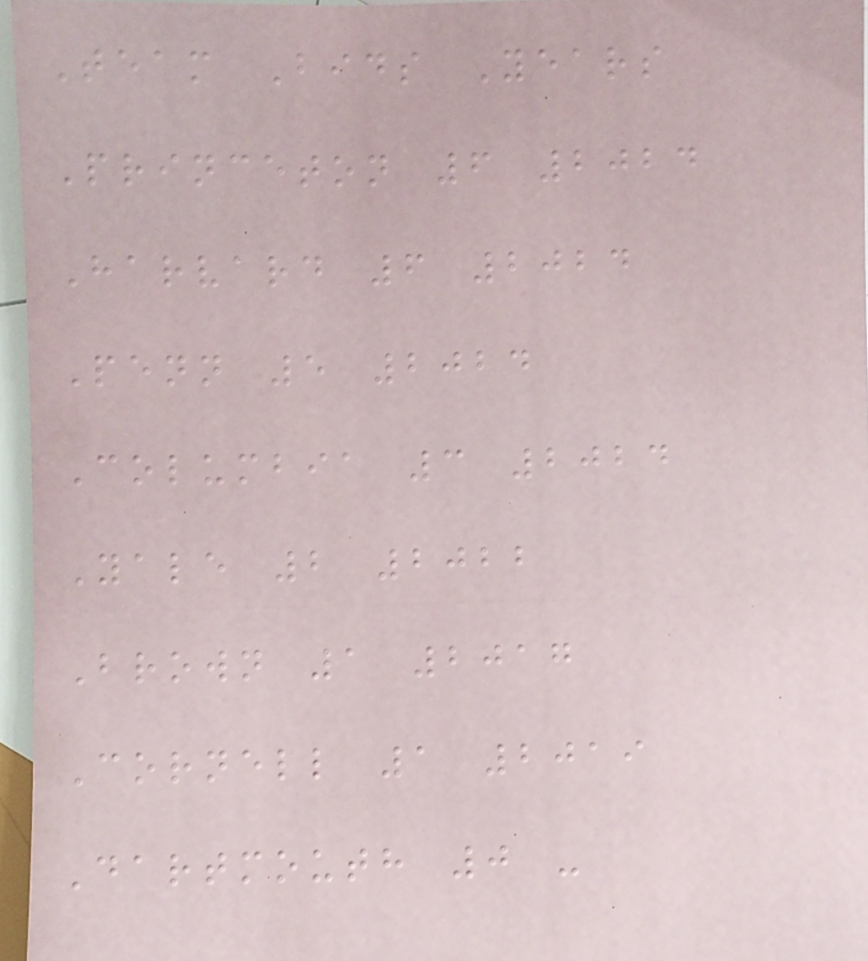Team Bids Years
Princeton 6 2024
Harvard 6 2024
Penn 5 2024
Columbia 3 2024
Yale 2 2022
Brown 1 2017
Cornell 1 2019
Dartmouth 0 -
